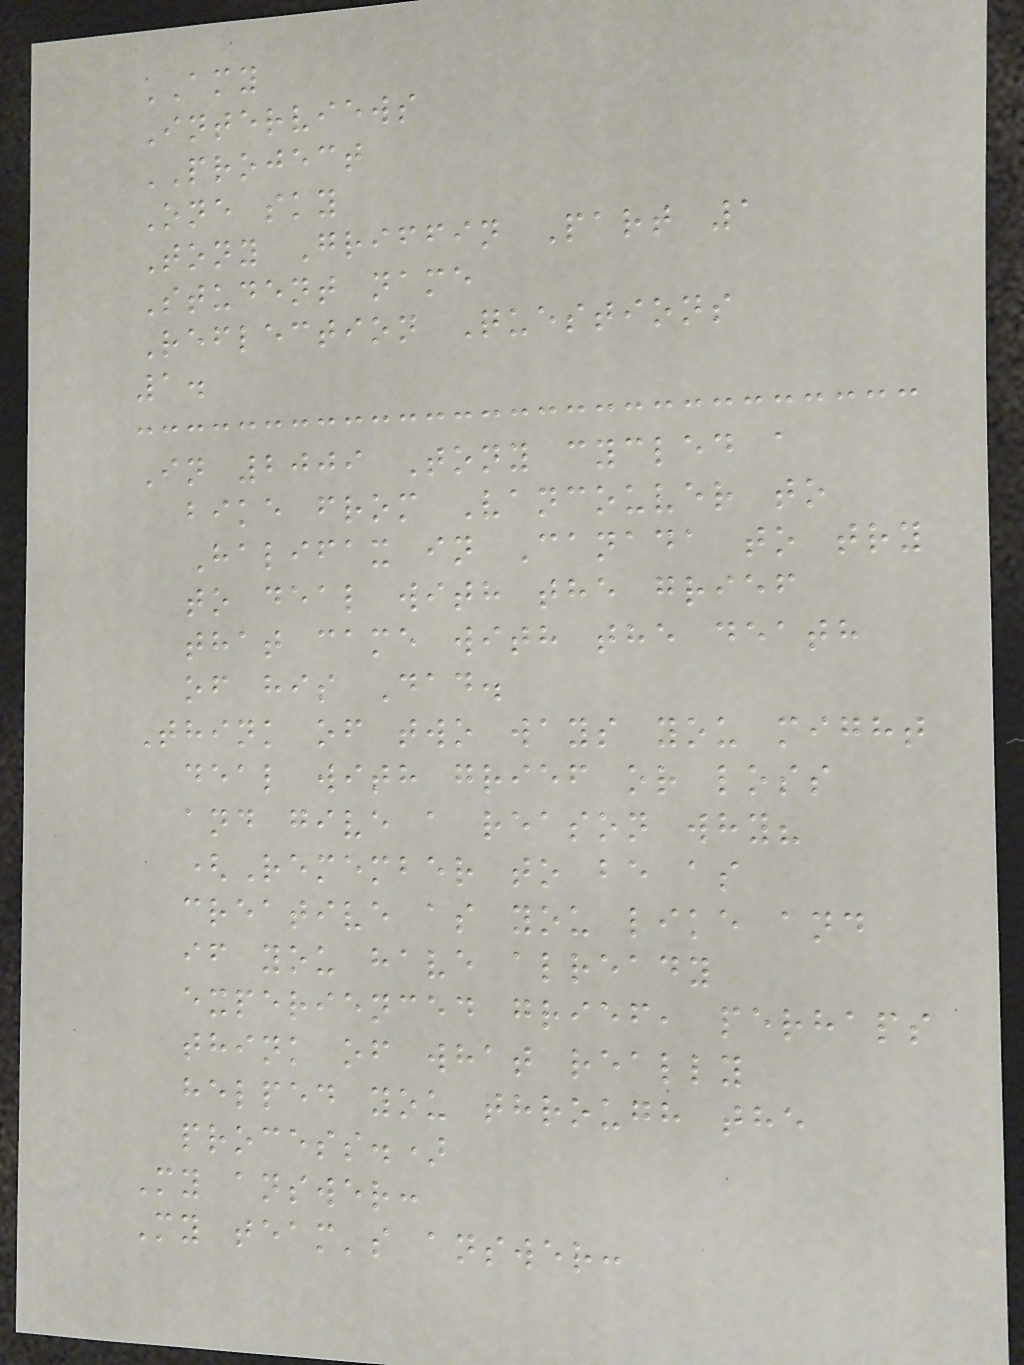AMY
Interviews
PROJECT
One sky
Tony Griffin Part 1
Student name
Reflection Questions
1.
In 2009 Tony cycled a
bike from Vancouver to
Halifax in Canada to try
to deal with the grief
that came with the death
of his Dad.
Think of two ways you might
deal with grief or loss
and give a reason why?
(Remember to be as
creative as you like and
if you have already
experienced grief, perhaps
think of what really
helped you through the
process.)
My answer:
My team's answer:
